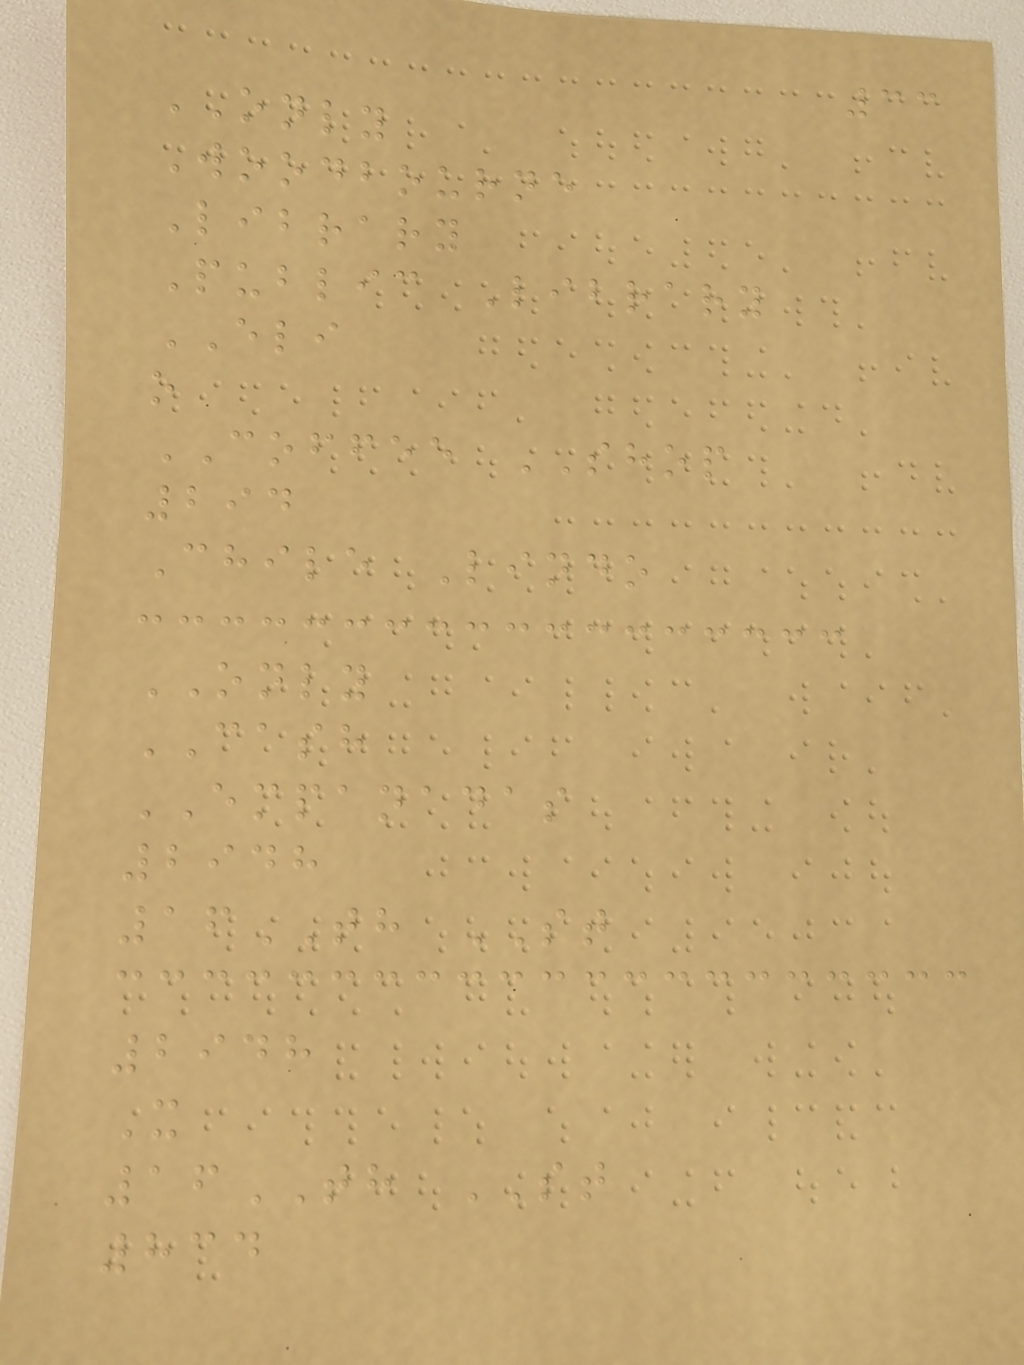33
ONLY
Woodbourne
Library
Public Library
ELI
o
COFFEE SHOP
294
Chile Lindo
ONLY
CASH
EMPANADAS
2948
16TH ST
2948
X
16TH ST
834
